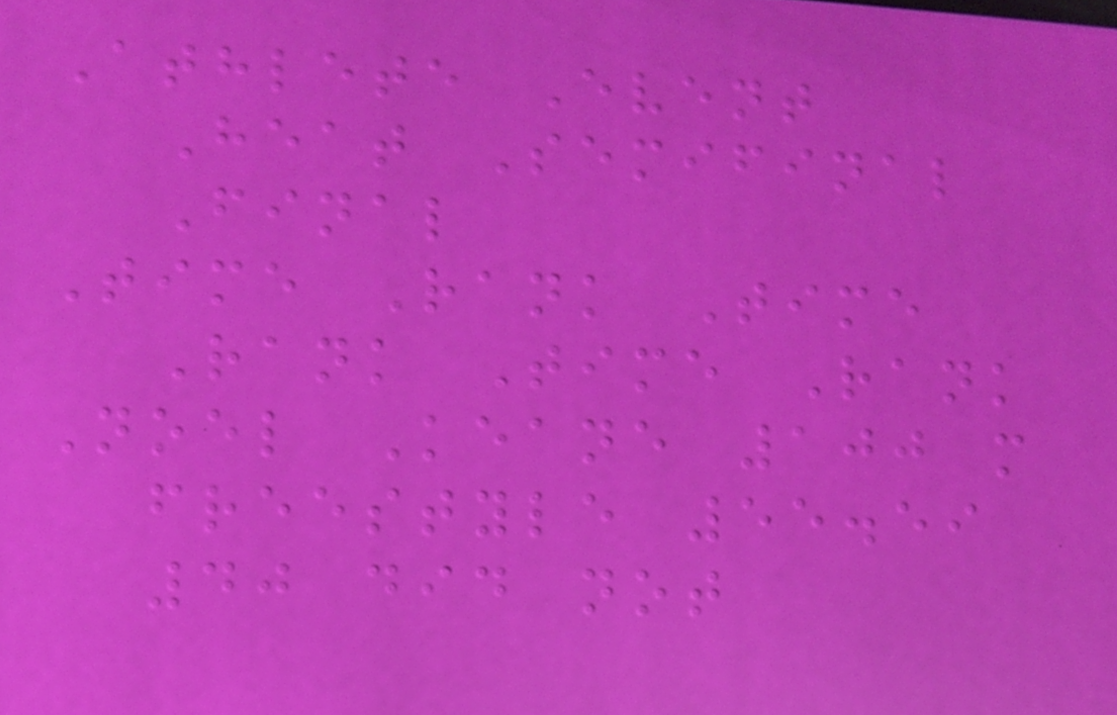Athlete Event
Heat Semifinal
Final
Time Rank Time
Rank Time Rank
Noel Keane 100 m
freestyle 55.59
40 did not
